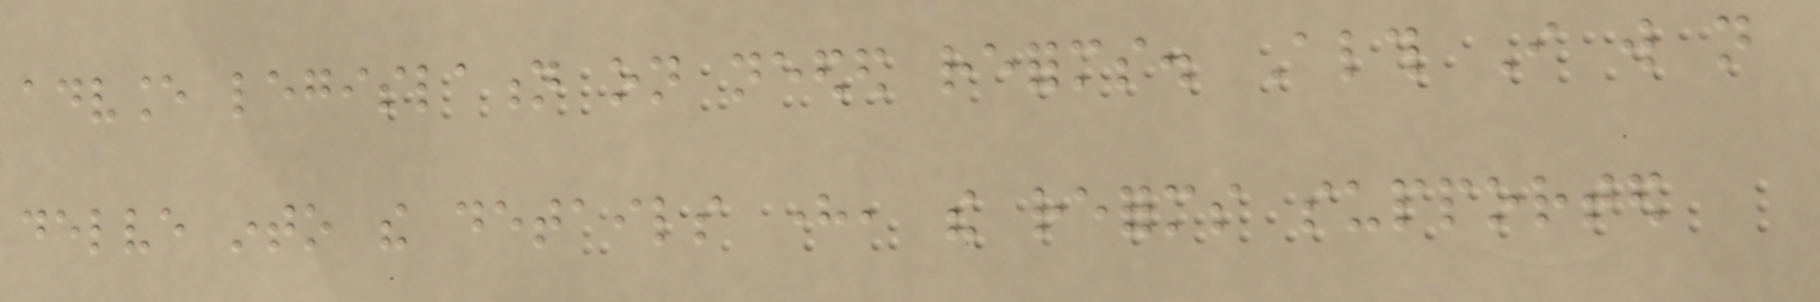advance legislation on needed reforms. Although I will not
delve into the details here, the reforms supported
